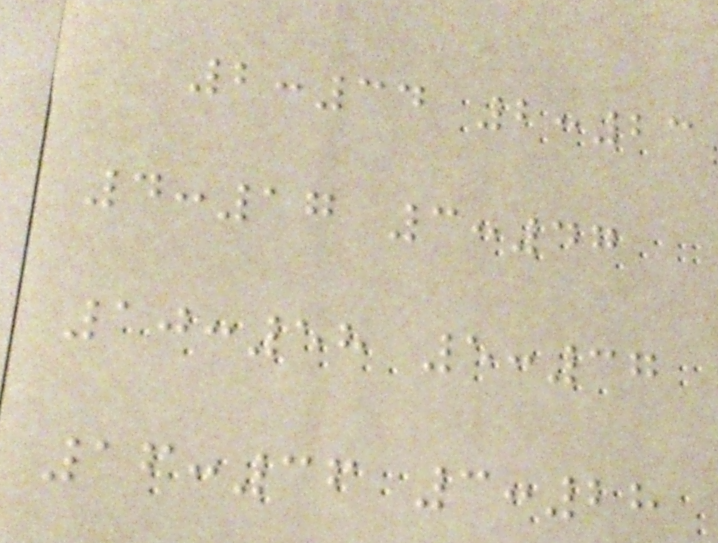2:34 2:23
4:17 3:47
10:58 5:37
16:36 3:28
